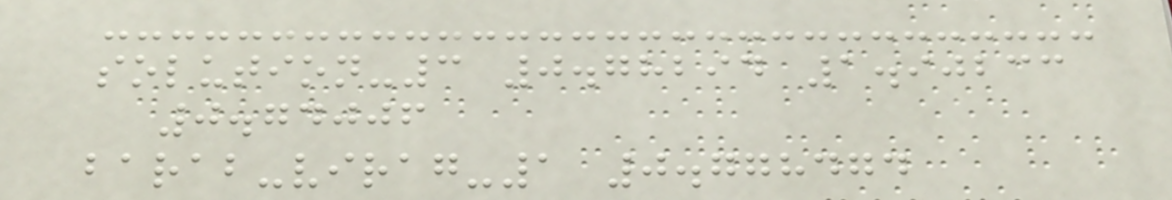solution-3 0.78294 1.90233
0.74006
barab-virag-1 0.778474
